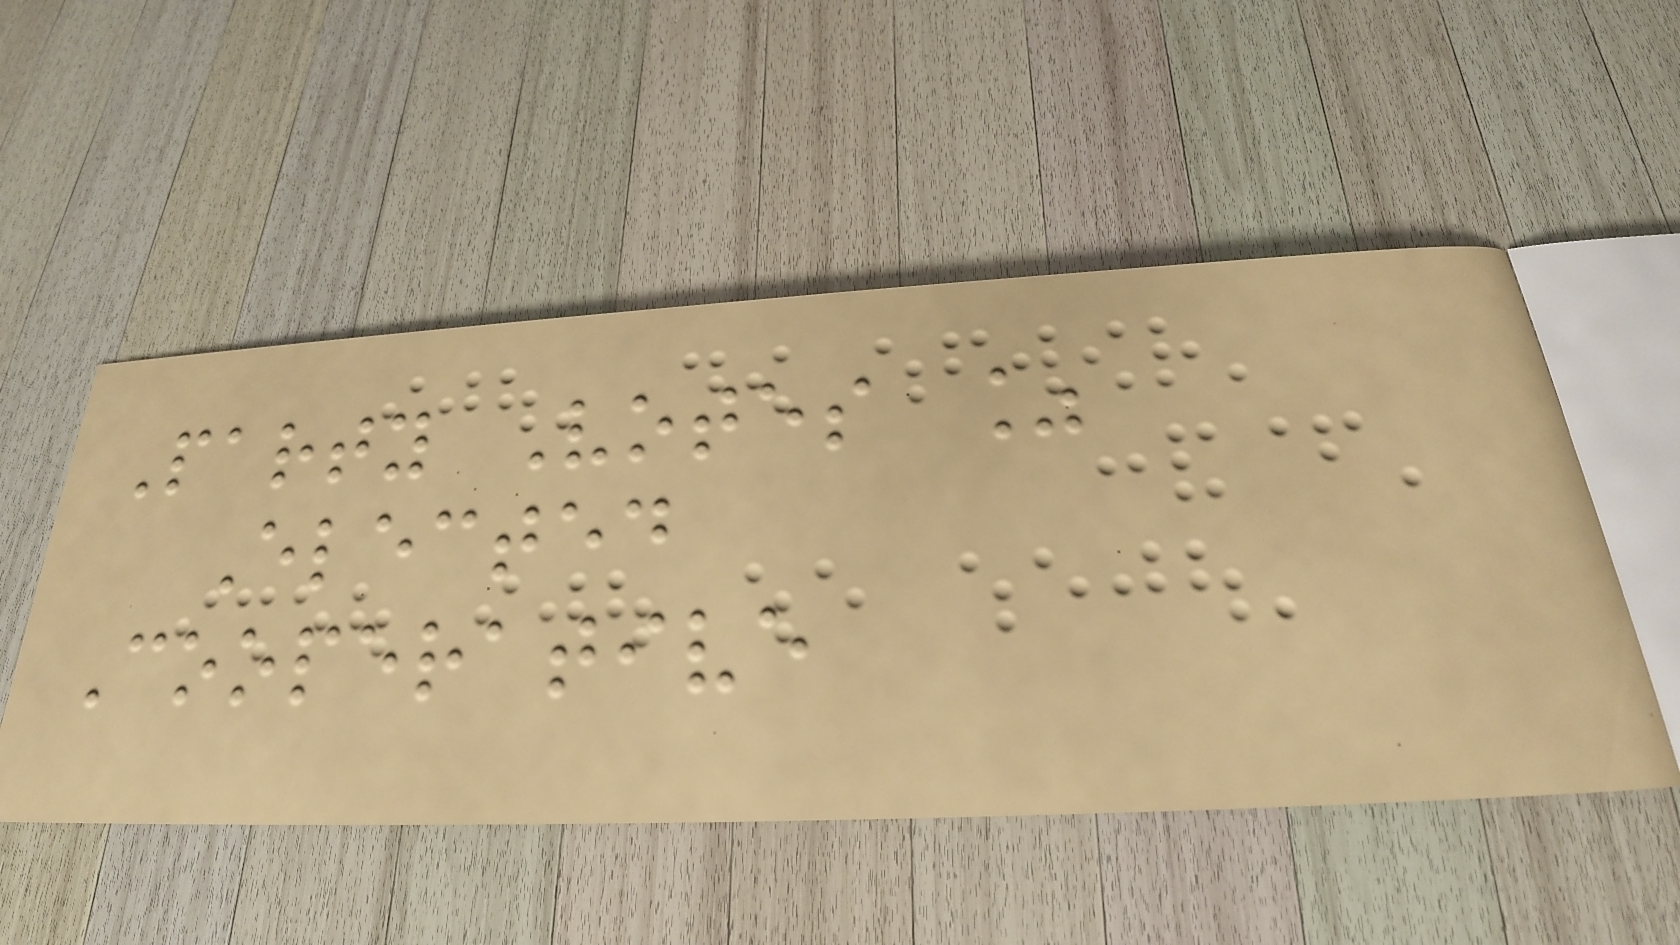Party Votes %
Elected
Cooperative
